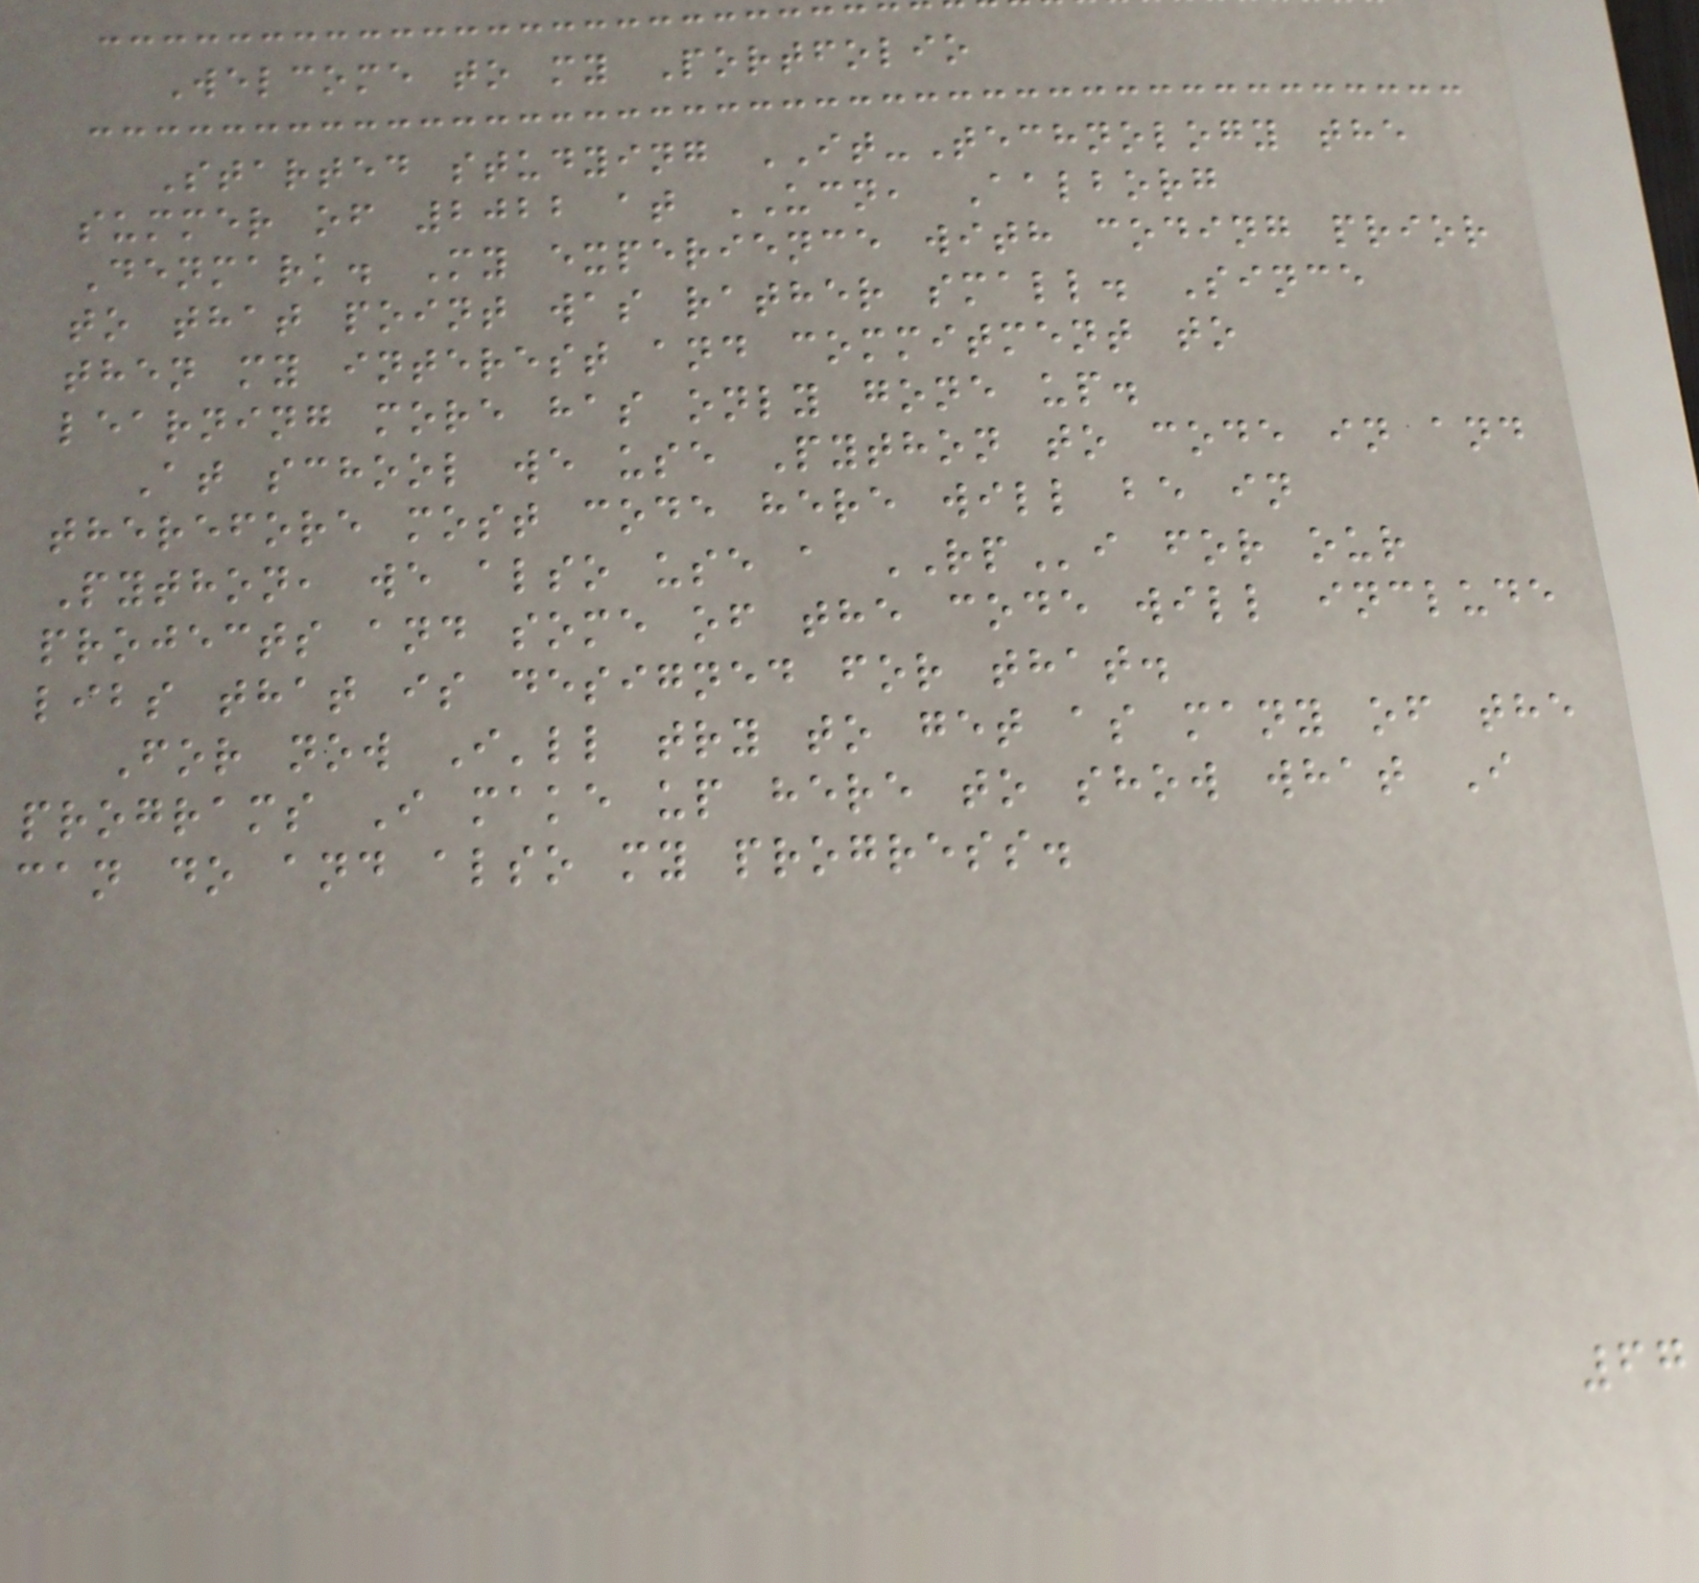Welcome to my Portfolio
Started studying IT-Technology the
summer of 2022 at UCN, Aalborg
Denmark. My experience with coding prior
to that point was rather small. Since
then my interest and commitment to
learning more has only gone up.
At school we use Python to code in and
therefore most code here will be in
Python, we also use a RPi for our
projects and some of the code will include
libs that is designed for that.
For now I'll try to get as many of the
programs I make up here to show what I
can do and also my progress.
67
